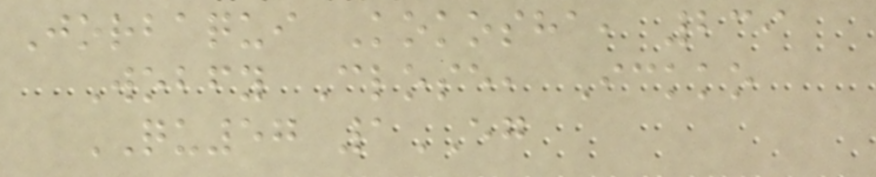Jorbaqui Kokosha, 239
Wobfy Close, Ickko
QU57 1EG
